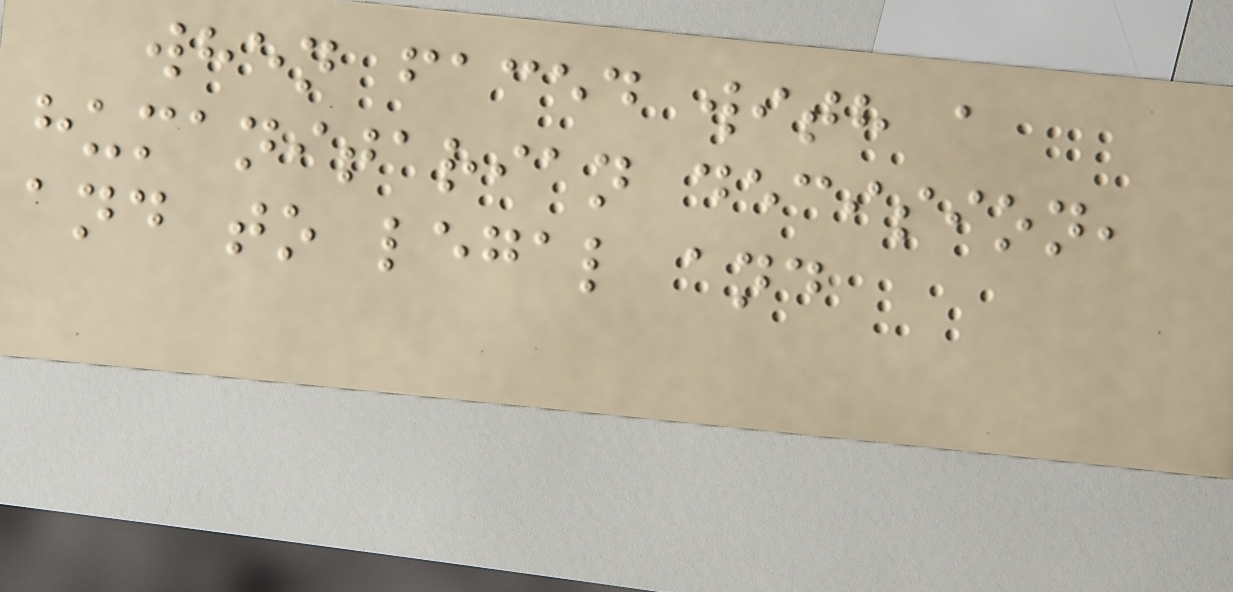when faced with a
humanitarian decision,
and to legal and
